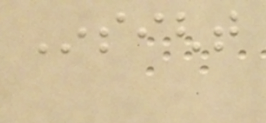Insight
